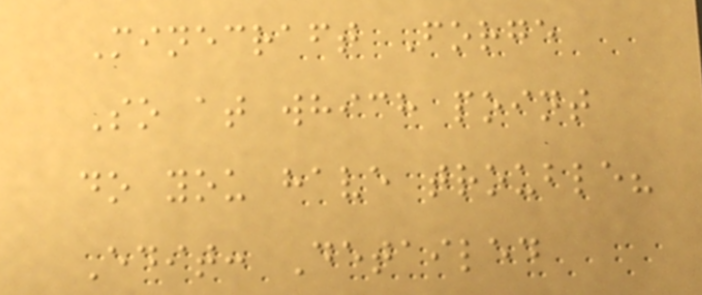Minecraft Forge
So at which point
do you have trouble?
Edit: Detailed
